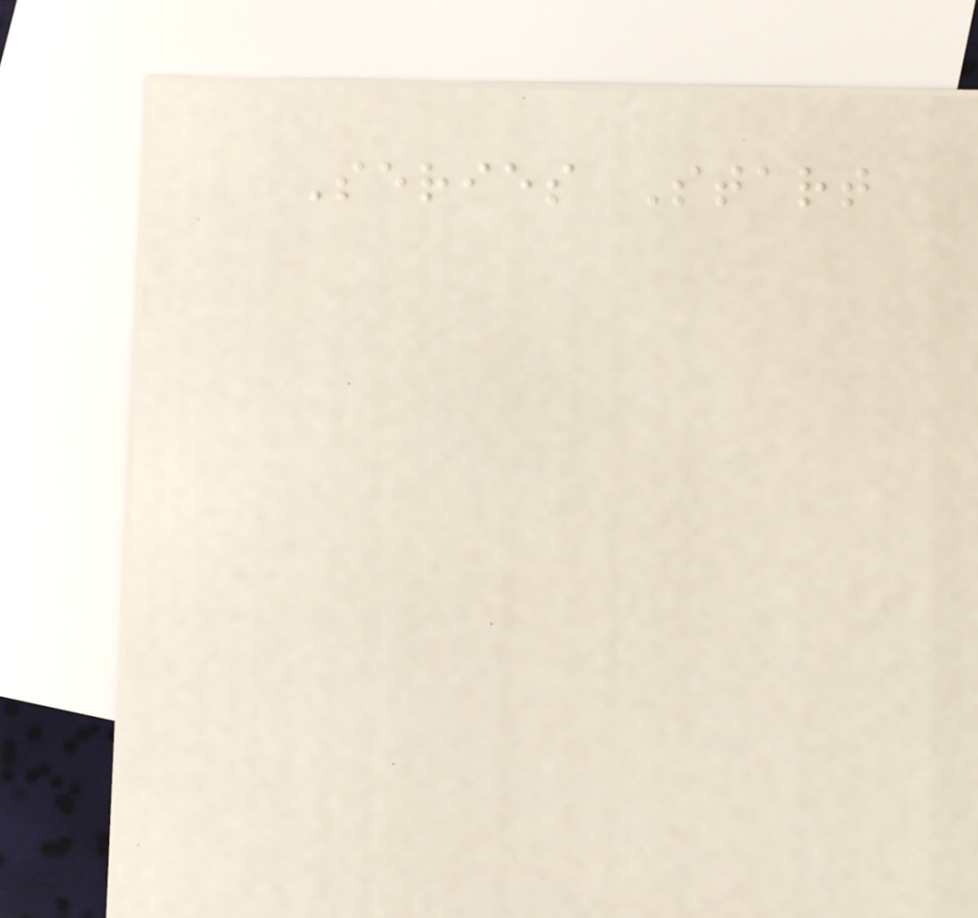Series Start
